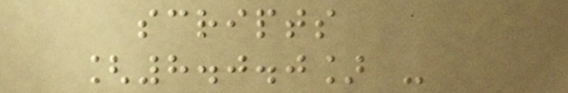scripts
[8.0.0] -
